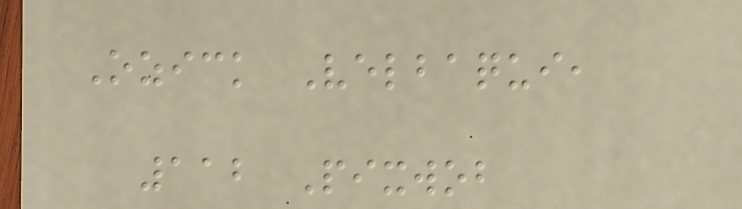Ozick Velbaqui,
112 Pixwob
